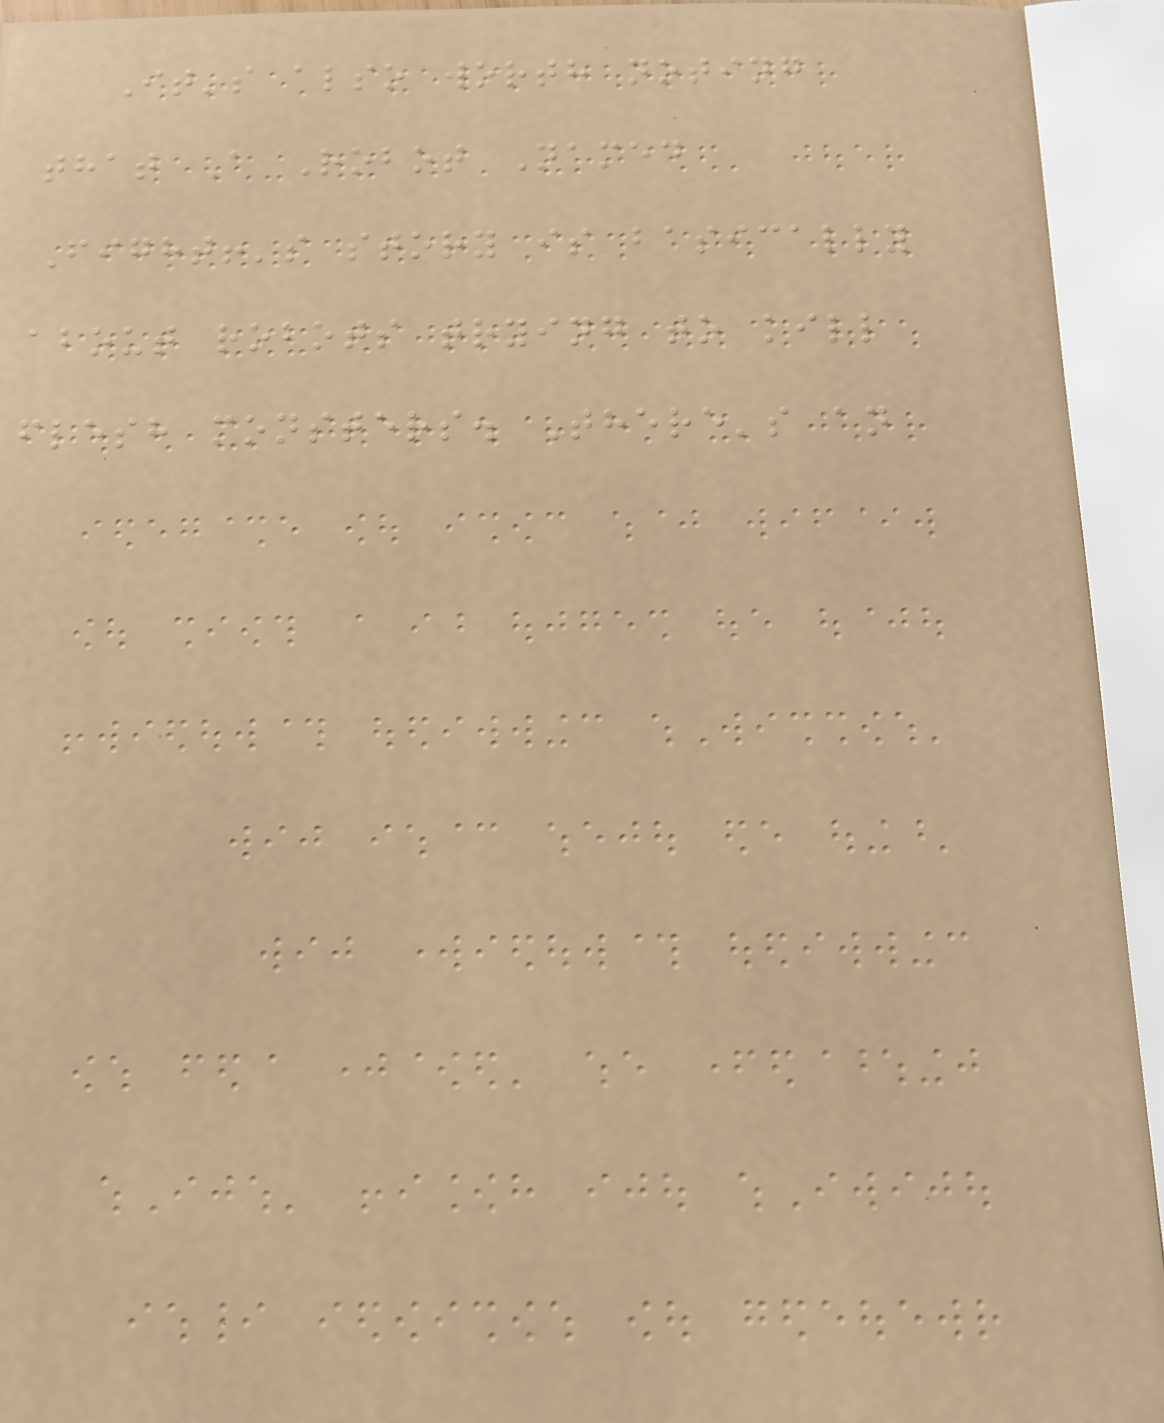It's also worth noting
that A Robot Named
Fight!'s story is basically
about robots trying to kill
flesh monsters. There's an
